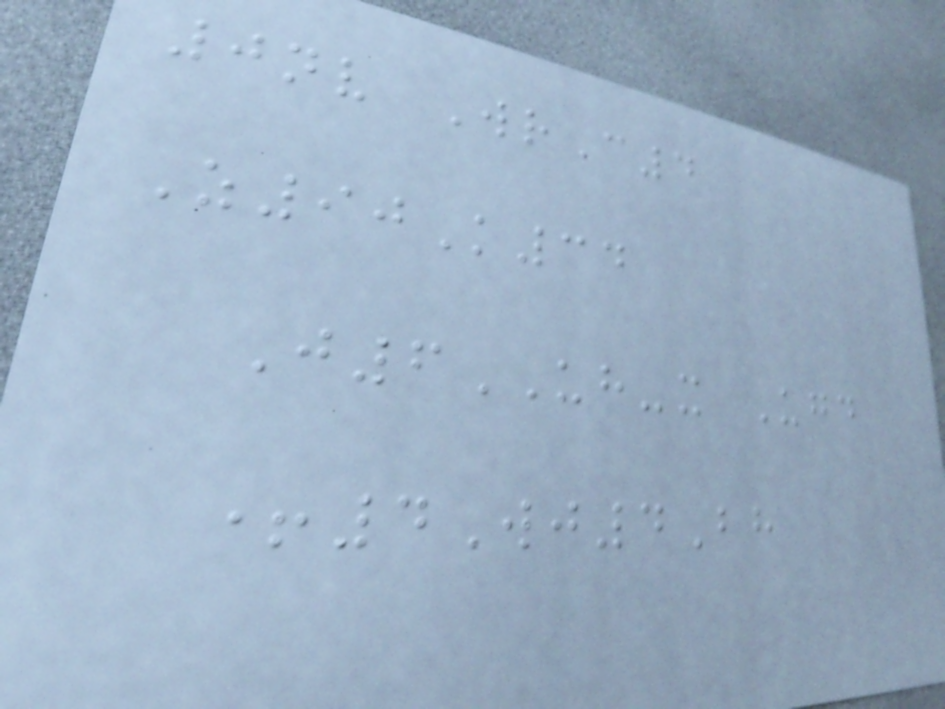0nv WrC4
Z90K34
J6UH-x Ugd
+4Wj4Bh
